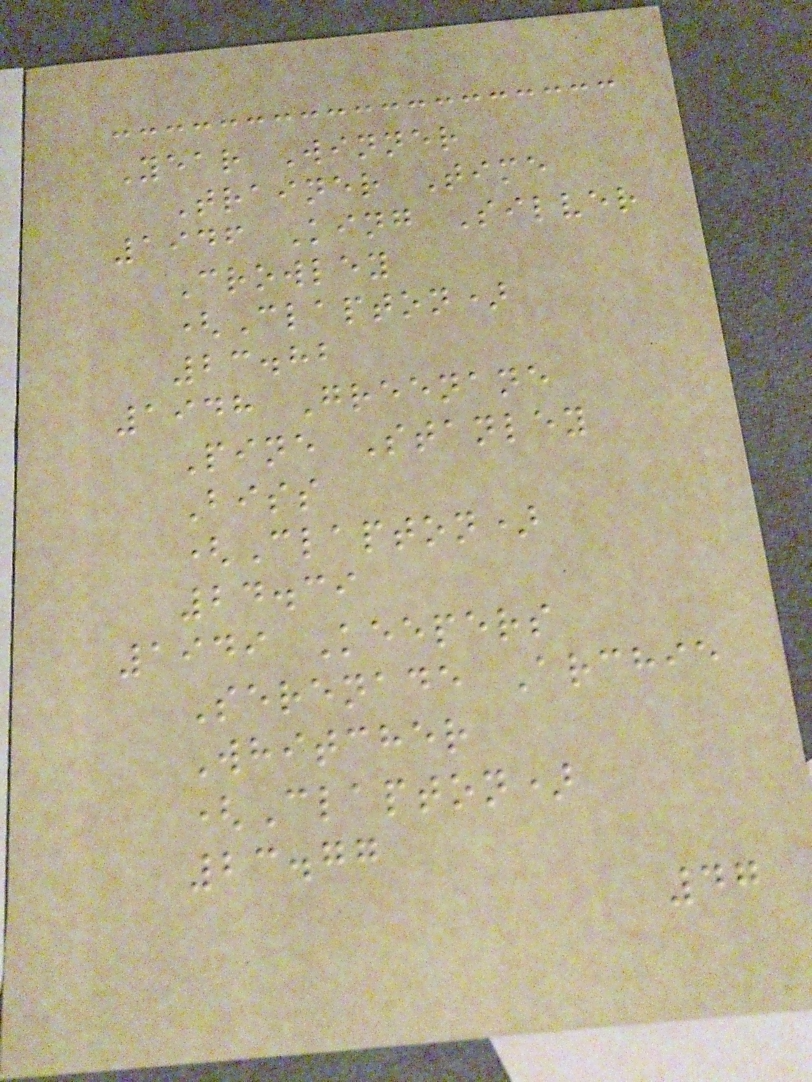Year Winner
Trainer Time
1946 King Silver
Crowley
(Clapton)
23.82
1948 Greenane
Pine Stanley
Biss
(Clapton)
24.39
1949 Keepers
Serenade Archie
Whitcher
(Clapton)
23.77
47
